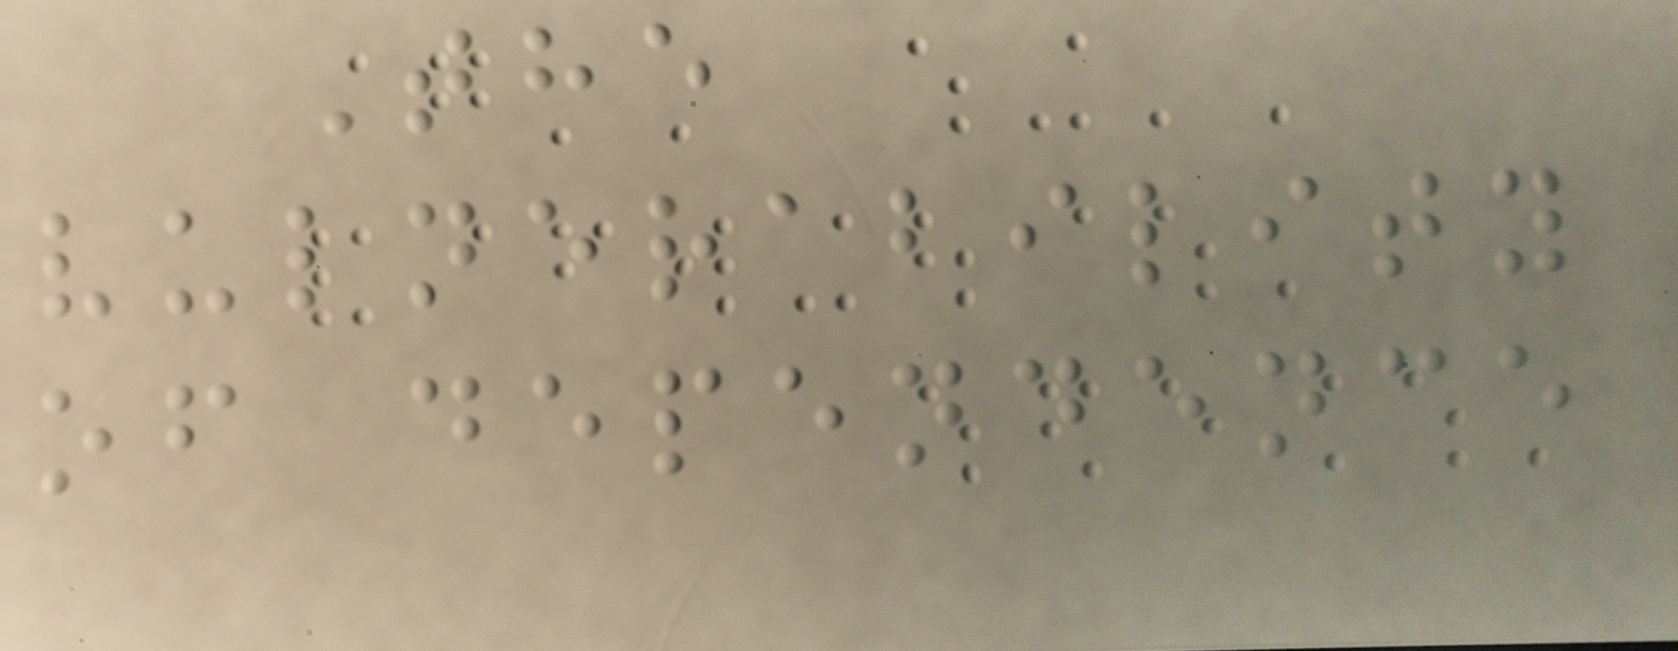The
vulnerability
of dependence
